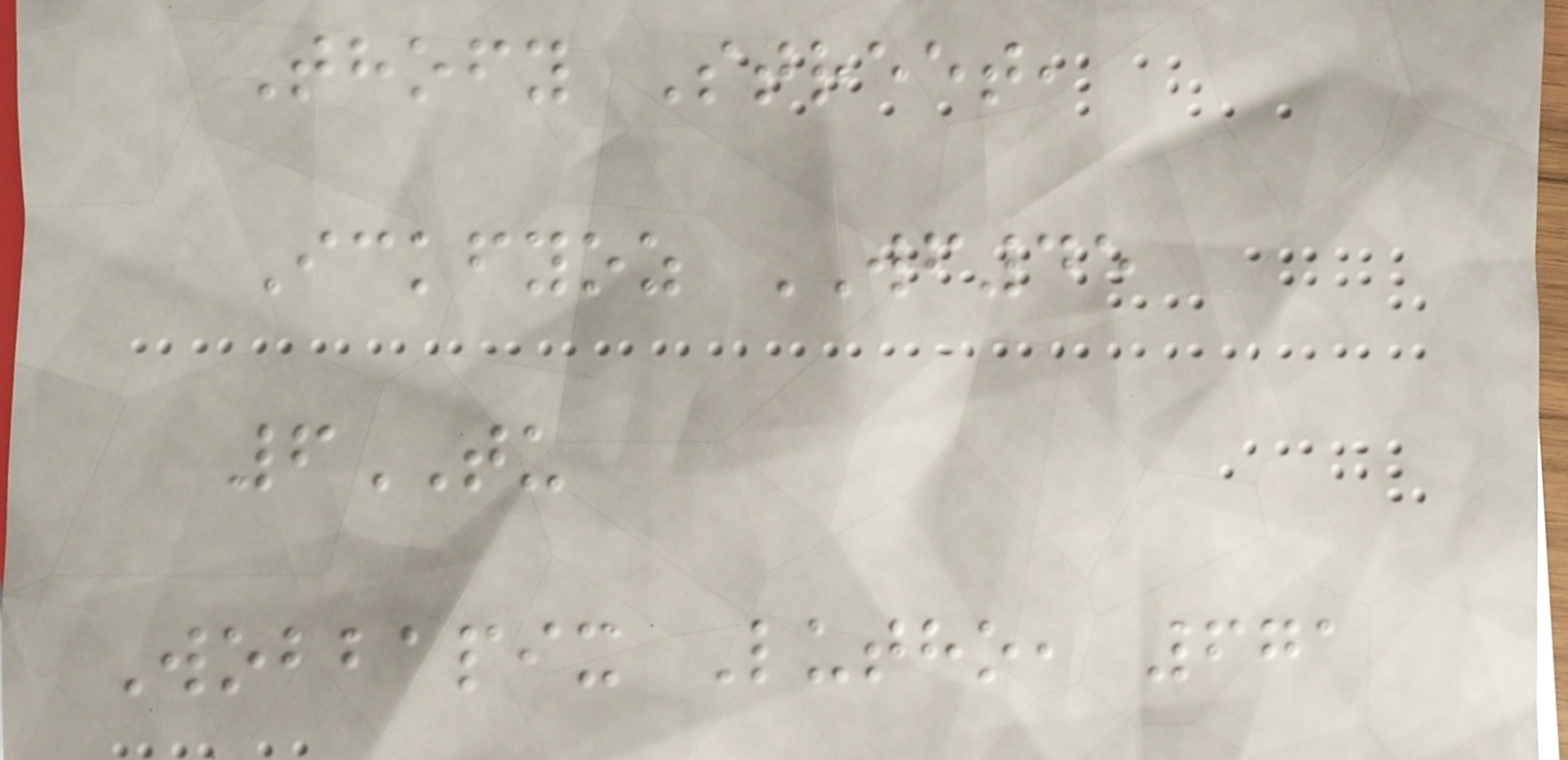Thofy Street,
Ickfyoz WF45
6TU
Wobbapix Lutho, 671
